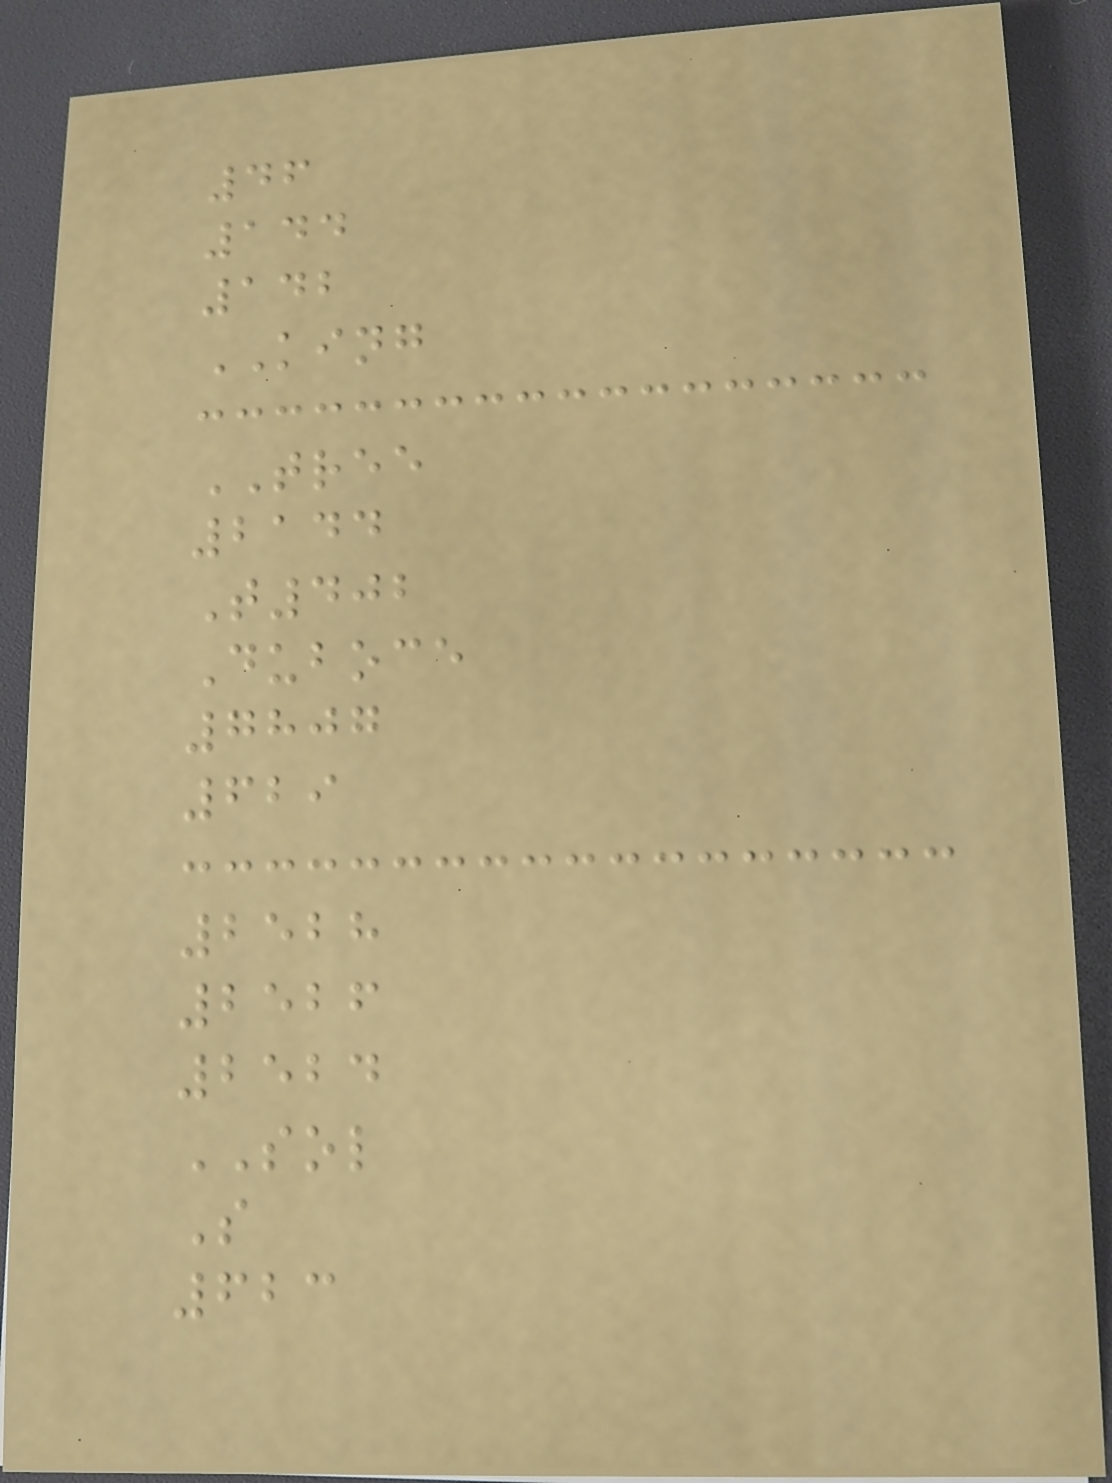46
144
142
KING
TREE
2144
T402
Duboce
7807
629
2528
2526
2524
SOL
S
623
